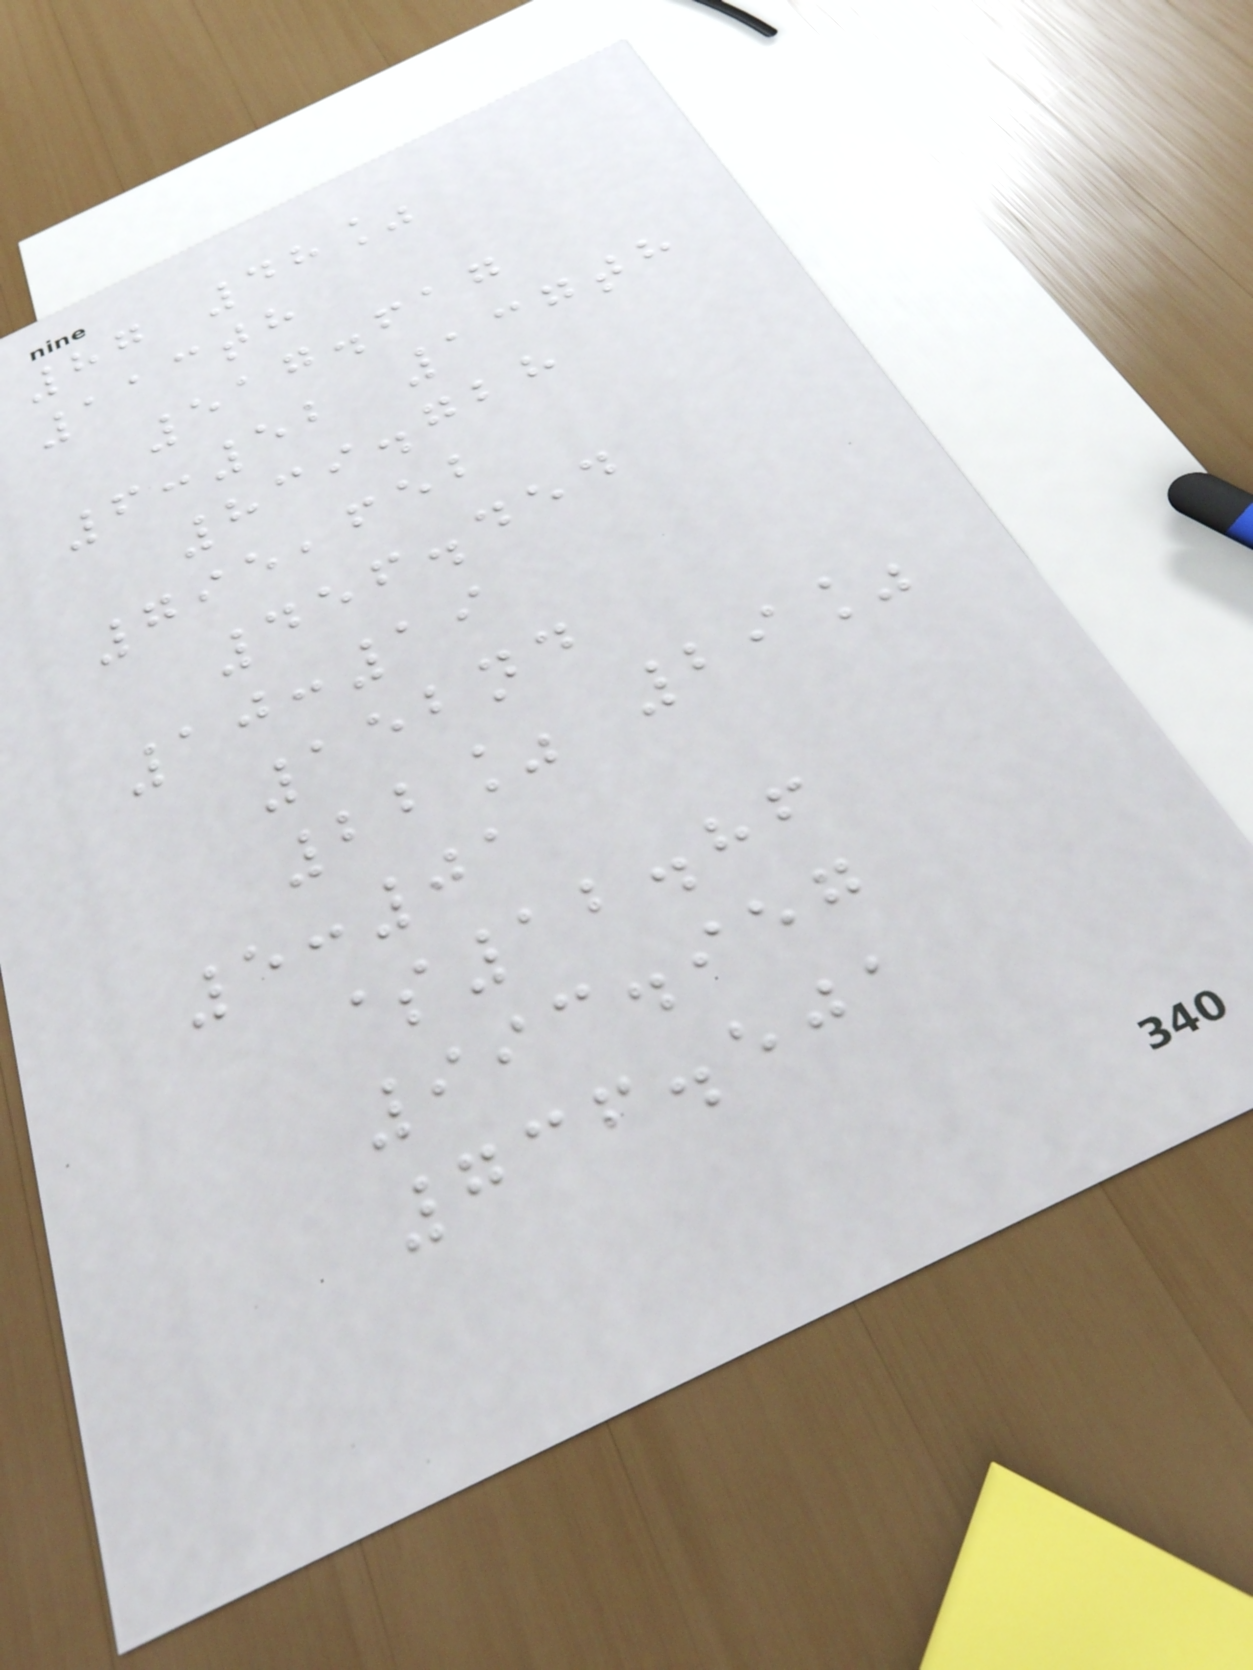87 48%
113th
517.617
6:52 137th
839.728
795,652
456.454
10:19
152nd
22% 29%
5:01
$12.86
993.957
736.501
